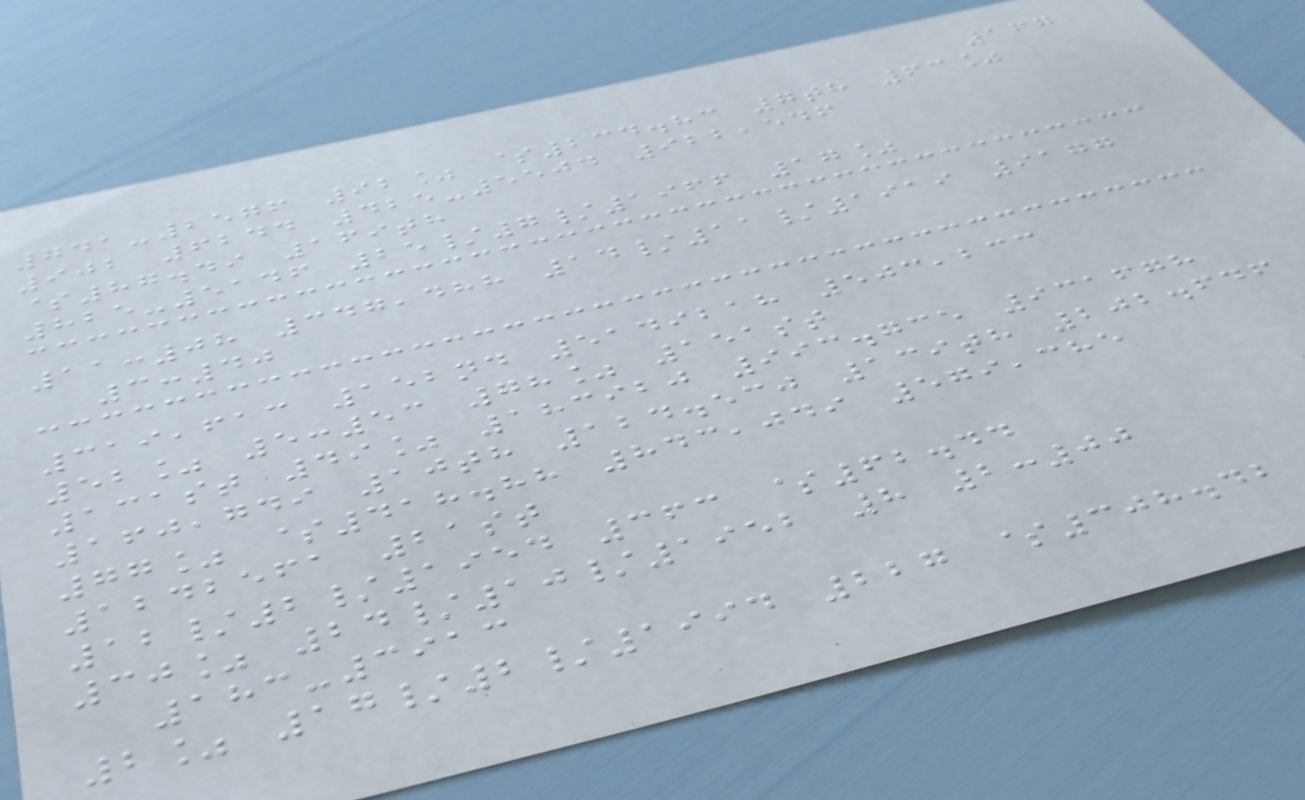167
741-2576 92% $234.83 7th 63%
902 6244 425-5504 922,546
$87.49 169th
825-5146 25/7/1966 17%
11:08 347,488 14/11/1919 9177
3:40
319,613 152nd 5149218 503,233
52% 5:53 78% 151st
131st 49% 183920 993.735 931678
160,749 10th 124.530 139th 202.646
77% $418.88 843,049 579,385
1242561 21st
12/2/1954 363 $62.44
30% 24/10/1952 8 2:00
183-3913
2% 17/2/1994 227 $308.42
